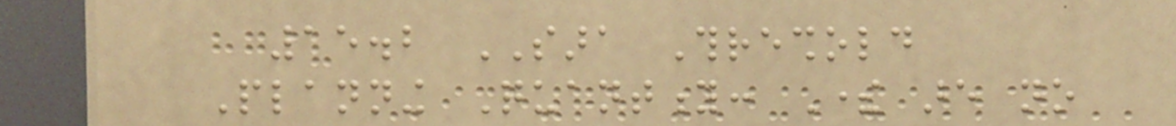15.2 SARA Threshold
Planning Quantity: There are no
